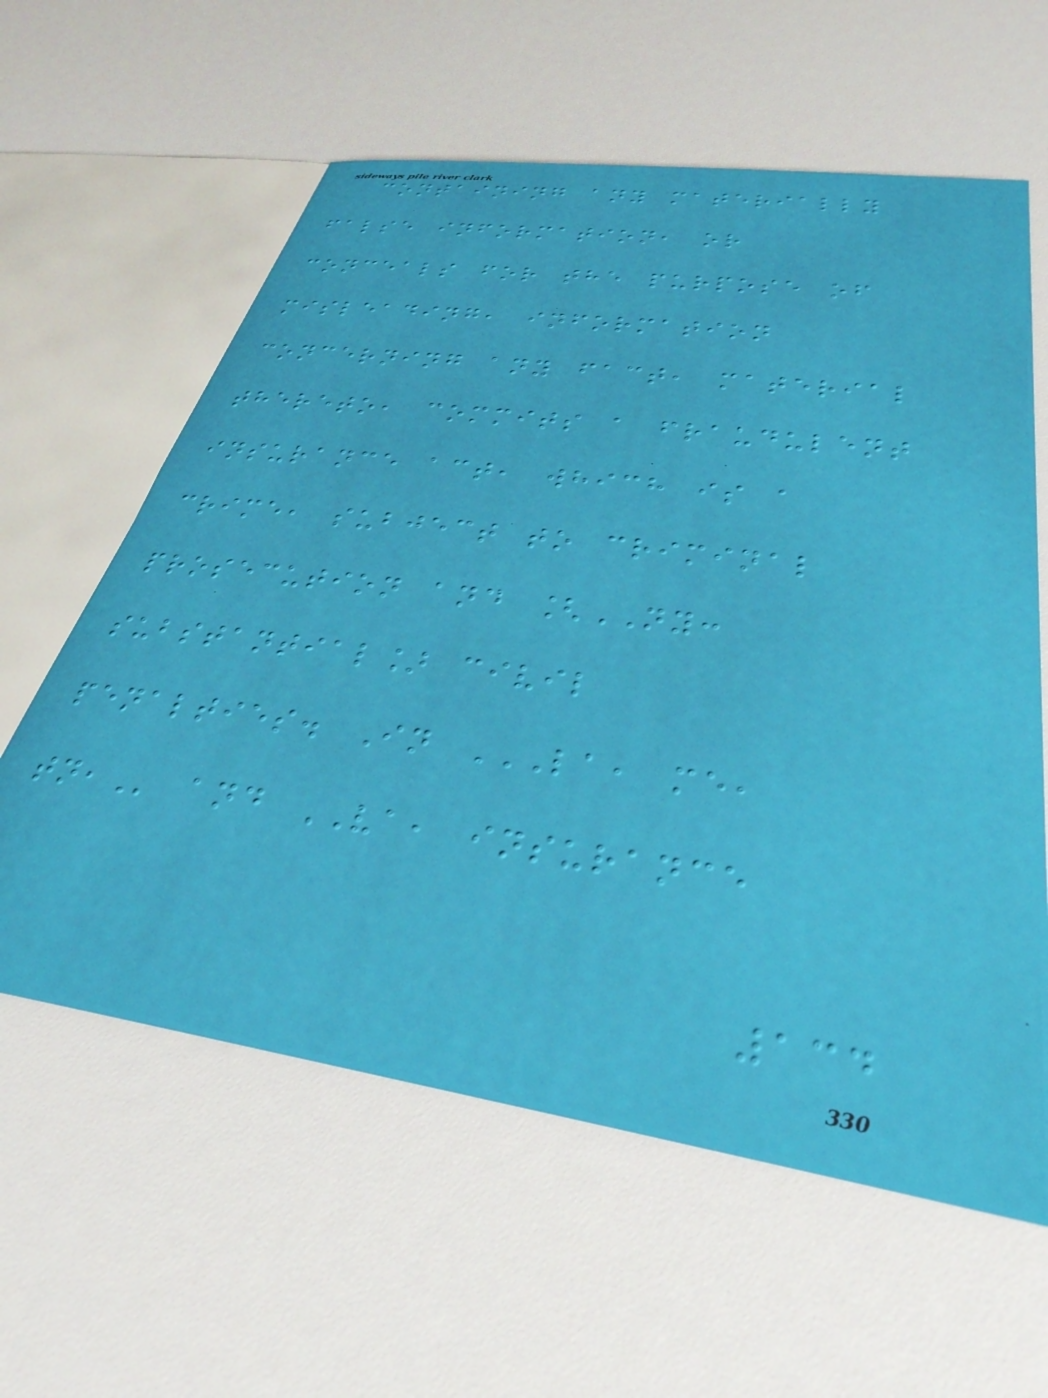containing any materially
false information, or
conceals for the purpose of
misleading, information
concerning any fact, material
thereto, commits a fraudulent
insurance act, which is a
crime, subject to criminal
prosecution and [NY:
substantial] civil
penalties. In LA, ME,
TN, and VA, insurance
134
